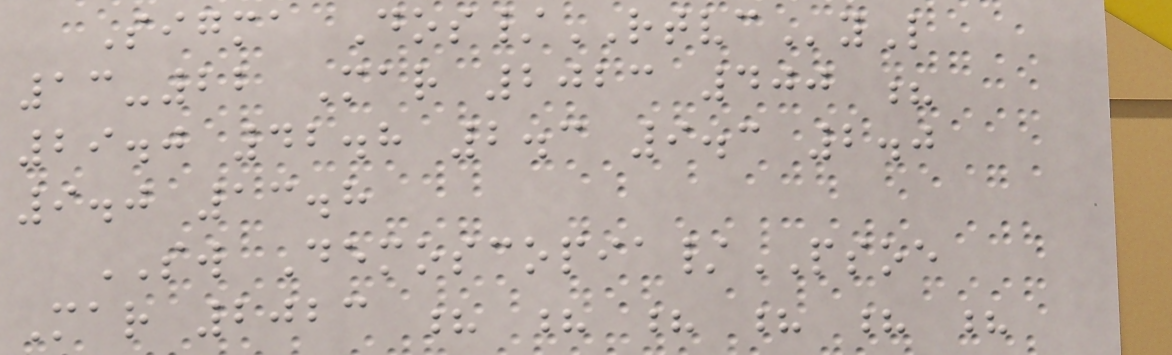Sigma Dos/RTVCyL
13-22 Mar 2023 400 ?
29.0 42.8 2.3 9.3 2.0
9.0 13.8
SW Demoscopia/PSOE
Mar 2023 ? ? ? ? ? ?
